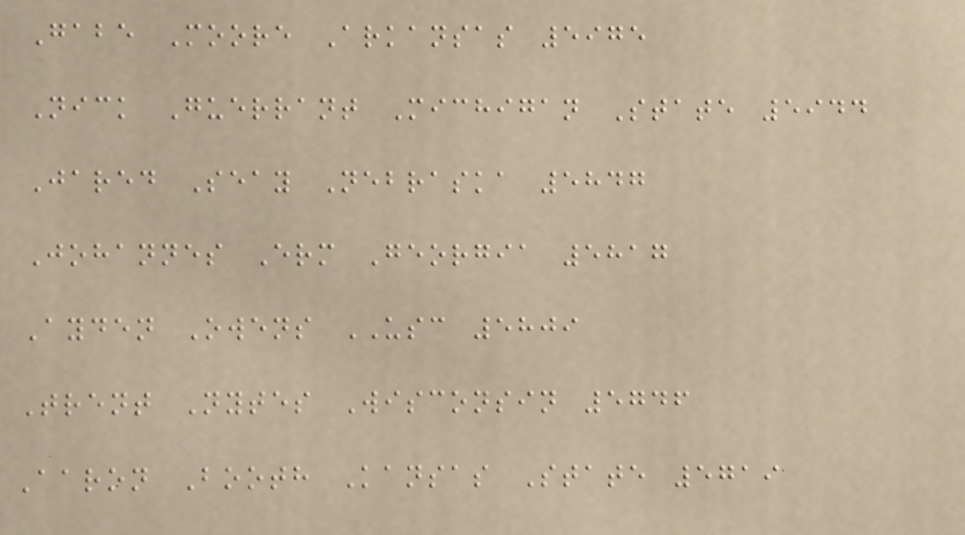Gabe Moore Arkansas 5975
Nick Guerrant Michigan State 5944
Jared Seay Nebraska 5847
Johannes Erm Georgia 5817
Ayden Owens USC 5809
Trent Nytes Wisconsin 5746
Aaron Booth Kansas State 5719
